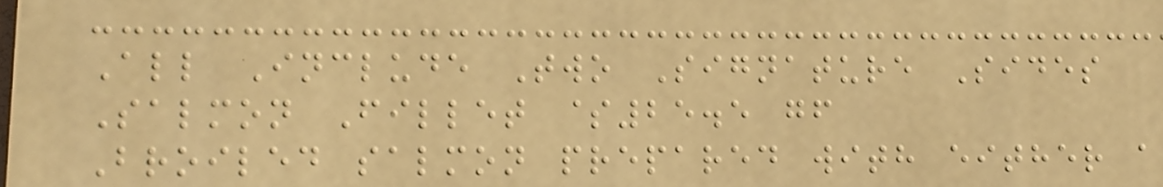All Include Two Signature Sides
Salmon Fillet $25.5 gf
Broiled salmon prepared with either a
